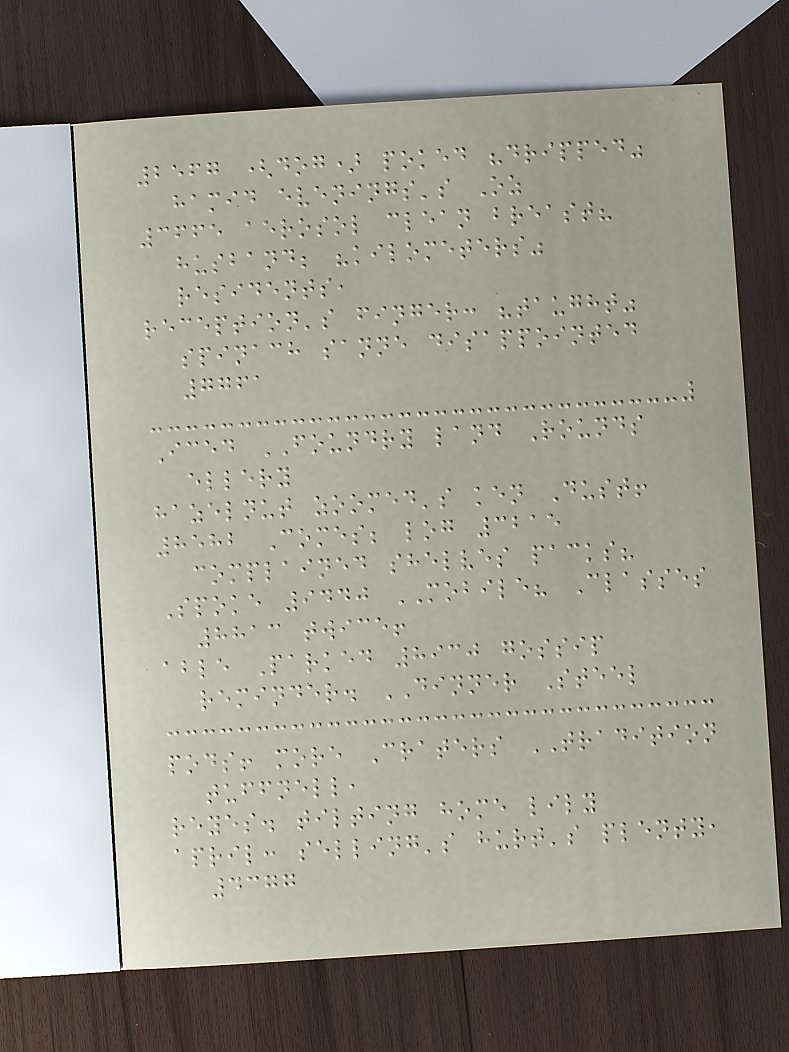2567 (dog) poked "dripped"
hamid evenings's Oz
3665 aerosol clean breast?
husband; "kilometers"
residents,
reception's finger: "taught"
spinach sanne disappointed
7761
Iced FOUNDRY land Rounds
ellery
hazelnut zoomed's ken Dust!
8582 Comes; log 3215
complained shelves packs?
Spoke 9440 MOBILE? Classes
8813 twice!
able Parked 8930 gossip
reminder. DINNER Steel
pods! more Craters TRADITION
tuffnell,
reyes. tilting home lily
april: selling's hurt's plenty,
4377
